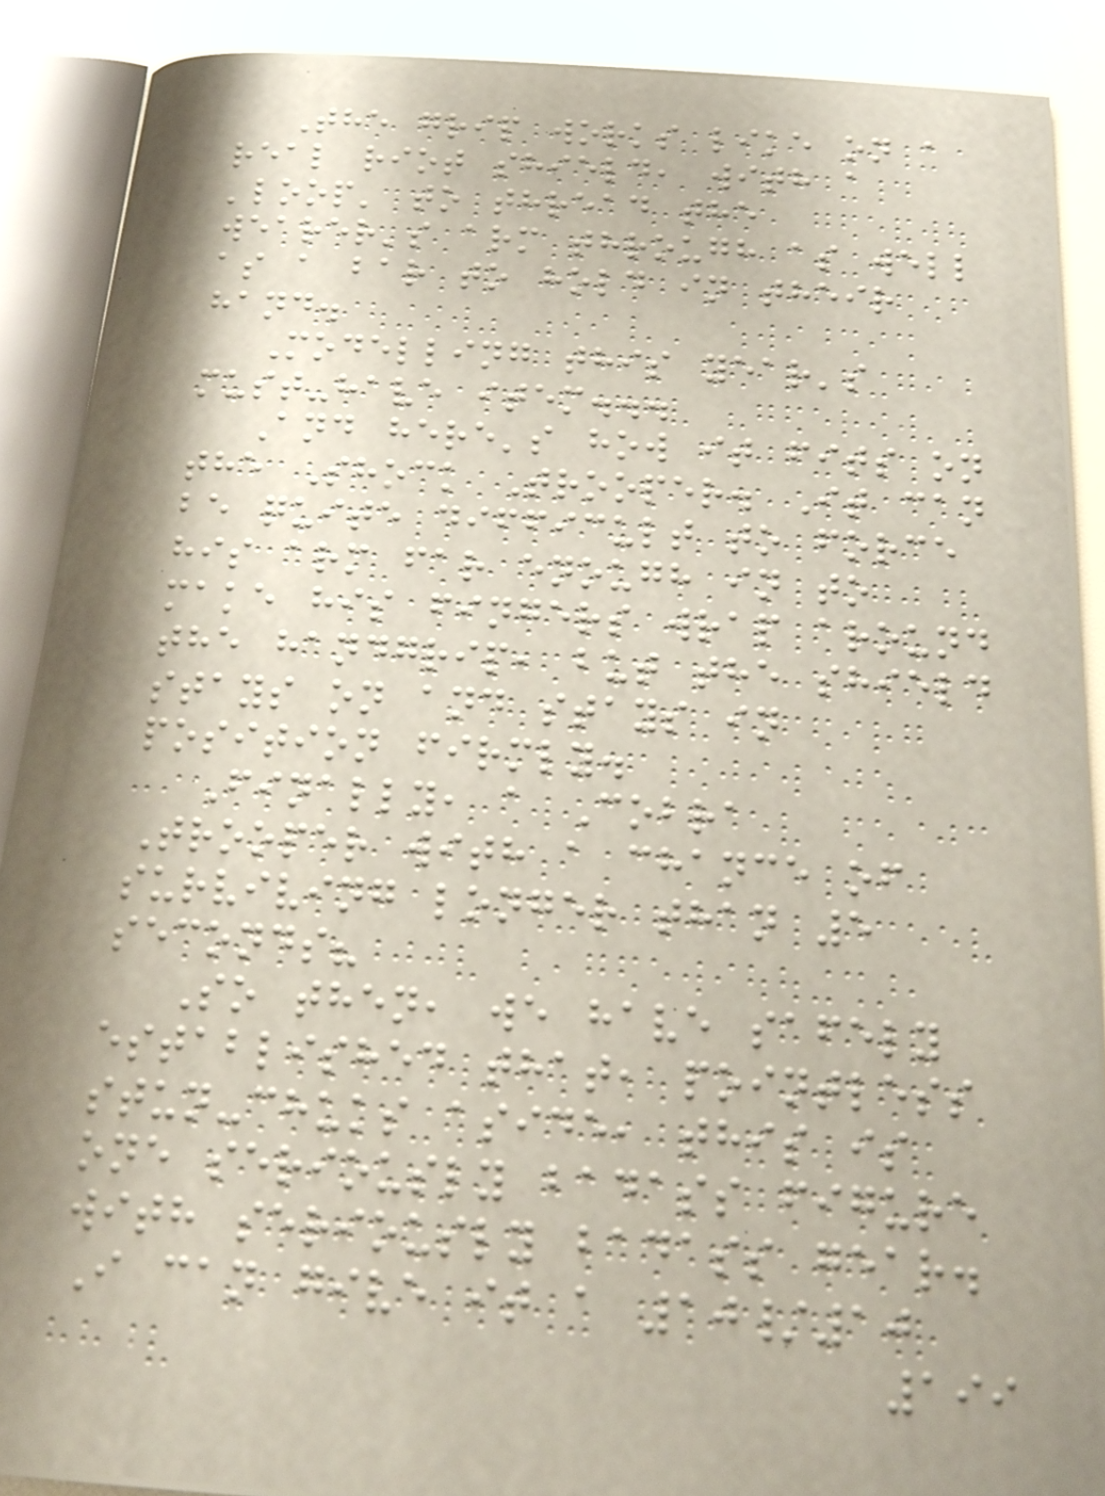The grip works like on a
real riot shield, with a
'loop' to thread the
wearer's arm through as well
as a bar to hold in their
hand.
Modelling this year's
must-have item...
And here's how it fits on
the Shock Trooper. It can
be quite difficult to force
his arm far enough in to
make his fingers wrap around
the handgrip, but the shield
stays on and stays in
position firmly.
Finally, a Cobra
Trooper with a chance of
surviving longer than 5
seconds?
So then, we have safely
established that, pointless
stun-chuks aside, this is
one seriously badass figure
with seriously badass gear.
I can give it a 10/10
199
